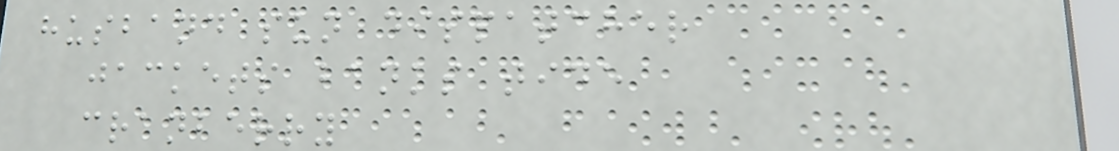husband sun dispatcher
jackets banks tide
cranberry
